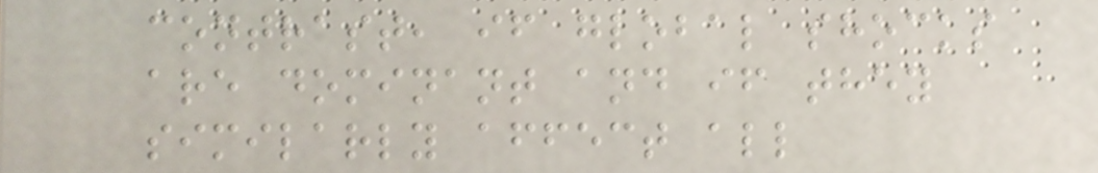contrast, if global shocks
are dominant and if they
similarly affect all
